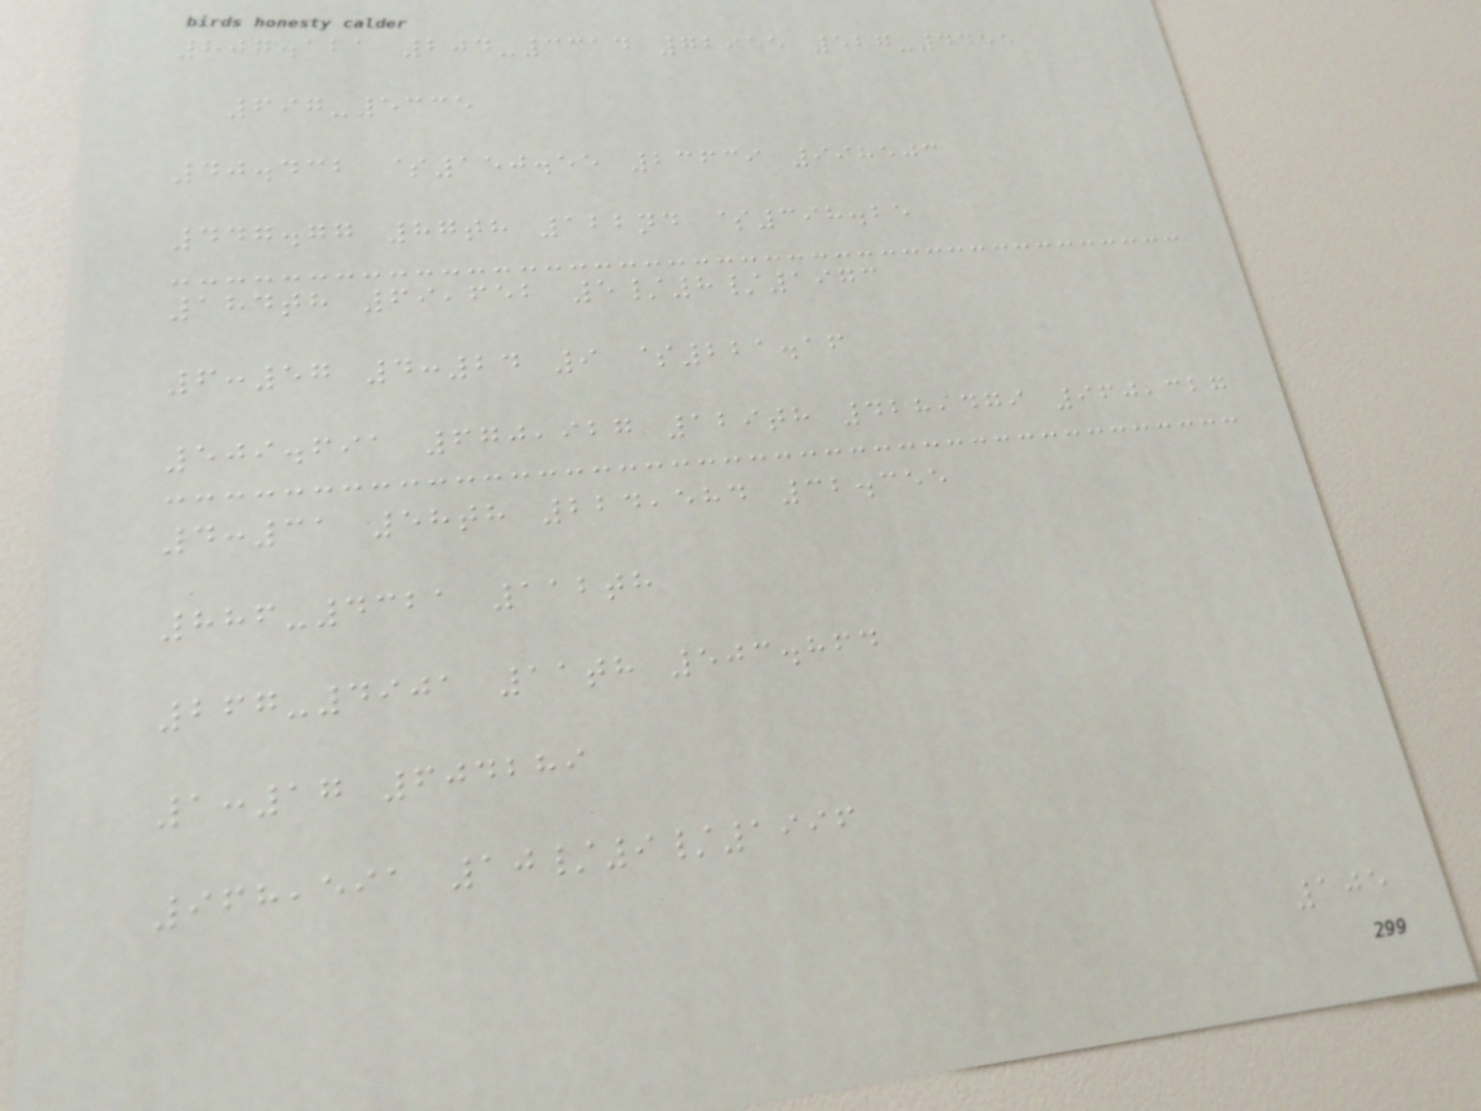807.121 204-3314 72955 527-4455
697-5335
40.432 $150.55 23639 998503
447.77 87th 122nd $398.25
184th 69,652 5/8/1973
6:57 4:24 9 $221.16
509.691 670,927 129th 428,479 960,327
4:31 58th 224,584 32.355
886-4321 112th
267-4901 11th 503.864
1:17 604289
968,591 10/9/1996
105
